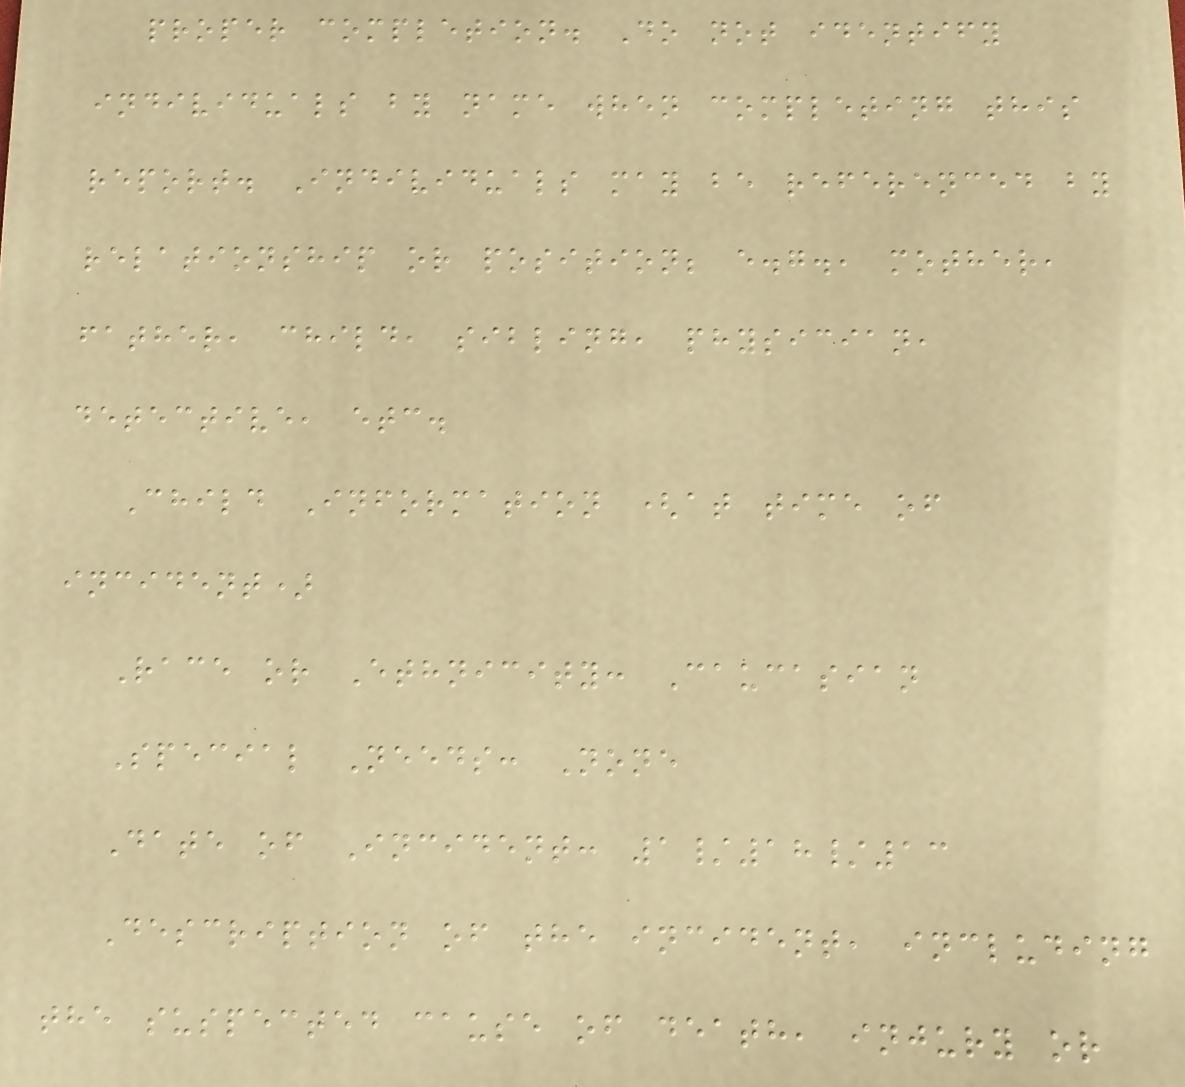proper completion. Do not identify
individuals by name when completing this
report. Individuals may be referenced by
relationship or position; e.g., mother,
father, child, sibling, physician,
detective, etc.
Child Information (at time of
incident)
Race or Ethnicity: Caucasian
Special Needs: None
Date of Incident: 1/18/13
Description of the incident, including
the suspected cause of death, injury or
